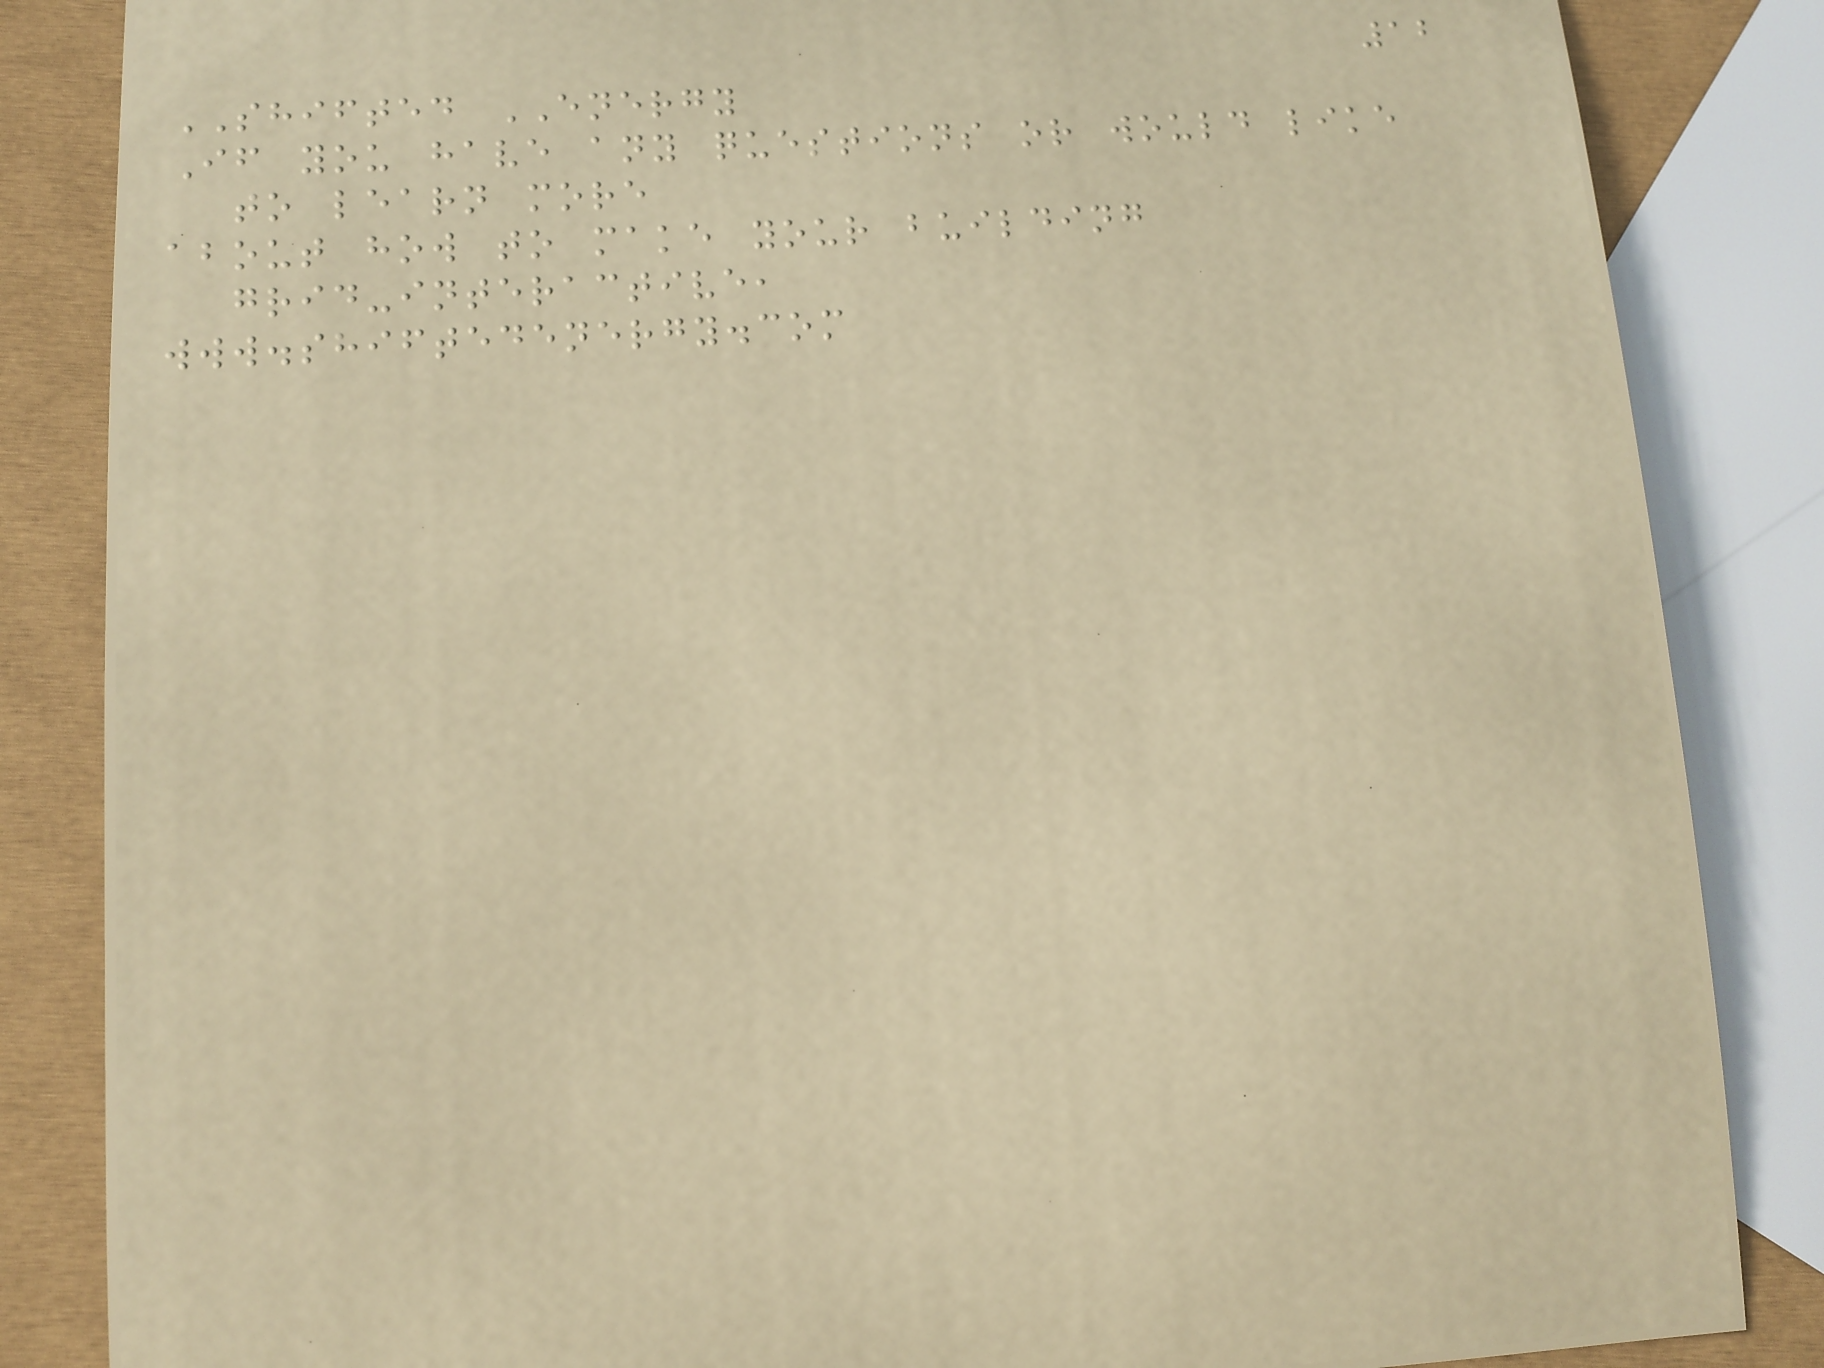12
SHIFTED ENERGY
If you have any questions or would like
to learn more
about how to make your building
grid-interactive,
www.shiftedenergy.com
